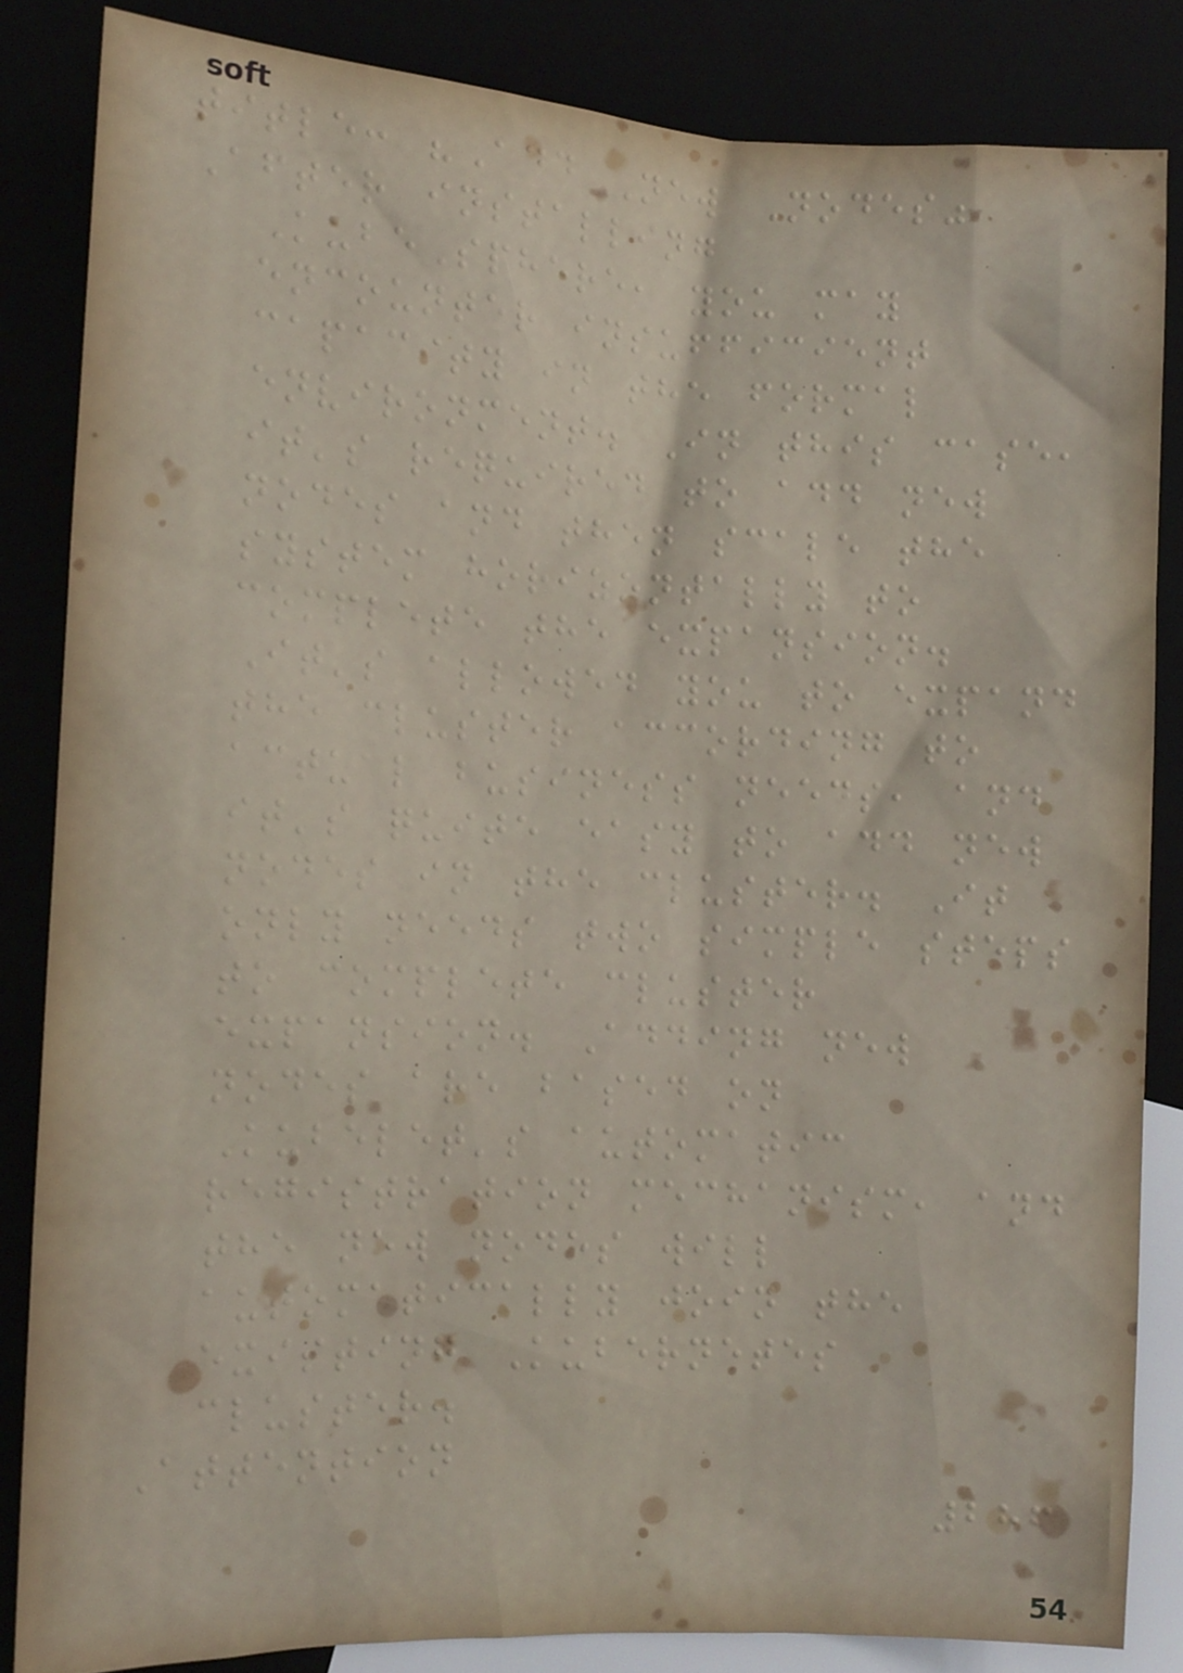title: "Add New Nodes"
After installing
KubeSphere, you may
encounter insufficient
capacity in the formal
environment. In this case,
it's required to add new
nodes and then scale the
system horizontally to
complete the expansion.
It's allowed you to expand
the cluster according to
actual business needs, and
it's quite easy to add new
nodes in the cluster. It
only needs two simple steps
to complete cluster
expansion. Adding new
nodes are based on
Kubelet's automatic
registration mechanism, and
the new nodes will
automatically join the
existing Kubernetes
cluster.
Attention
286
